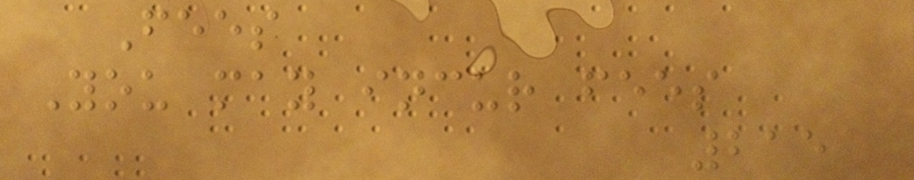Fees
You may incur fees
215
